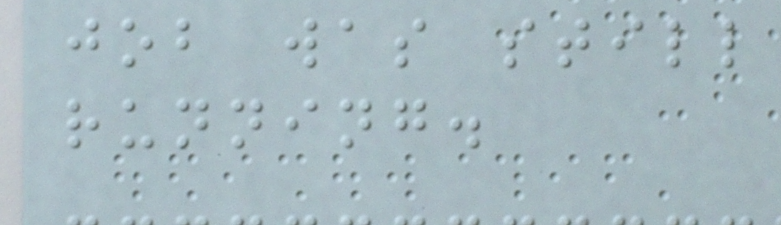job was still
running.
